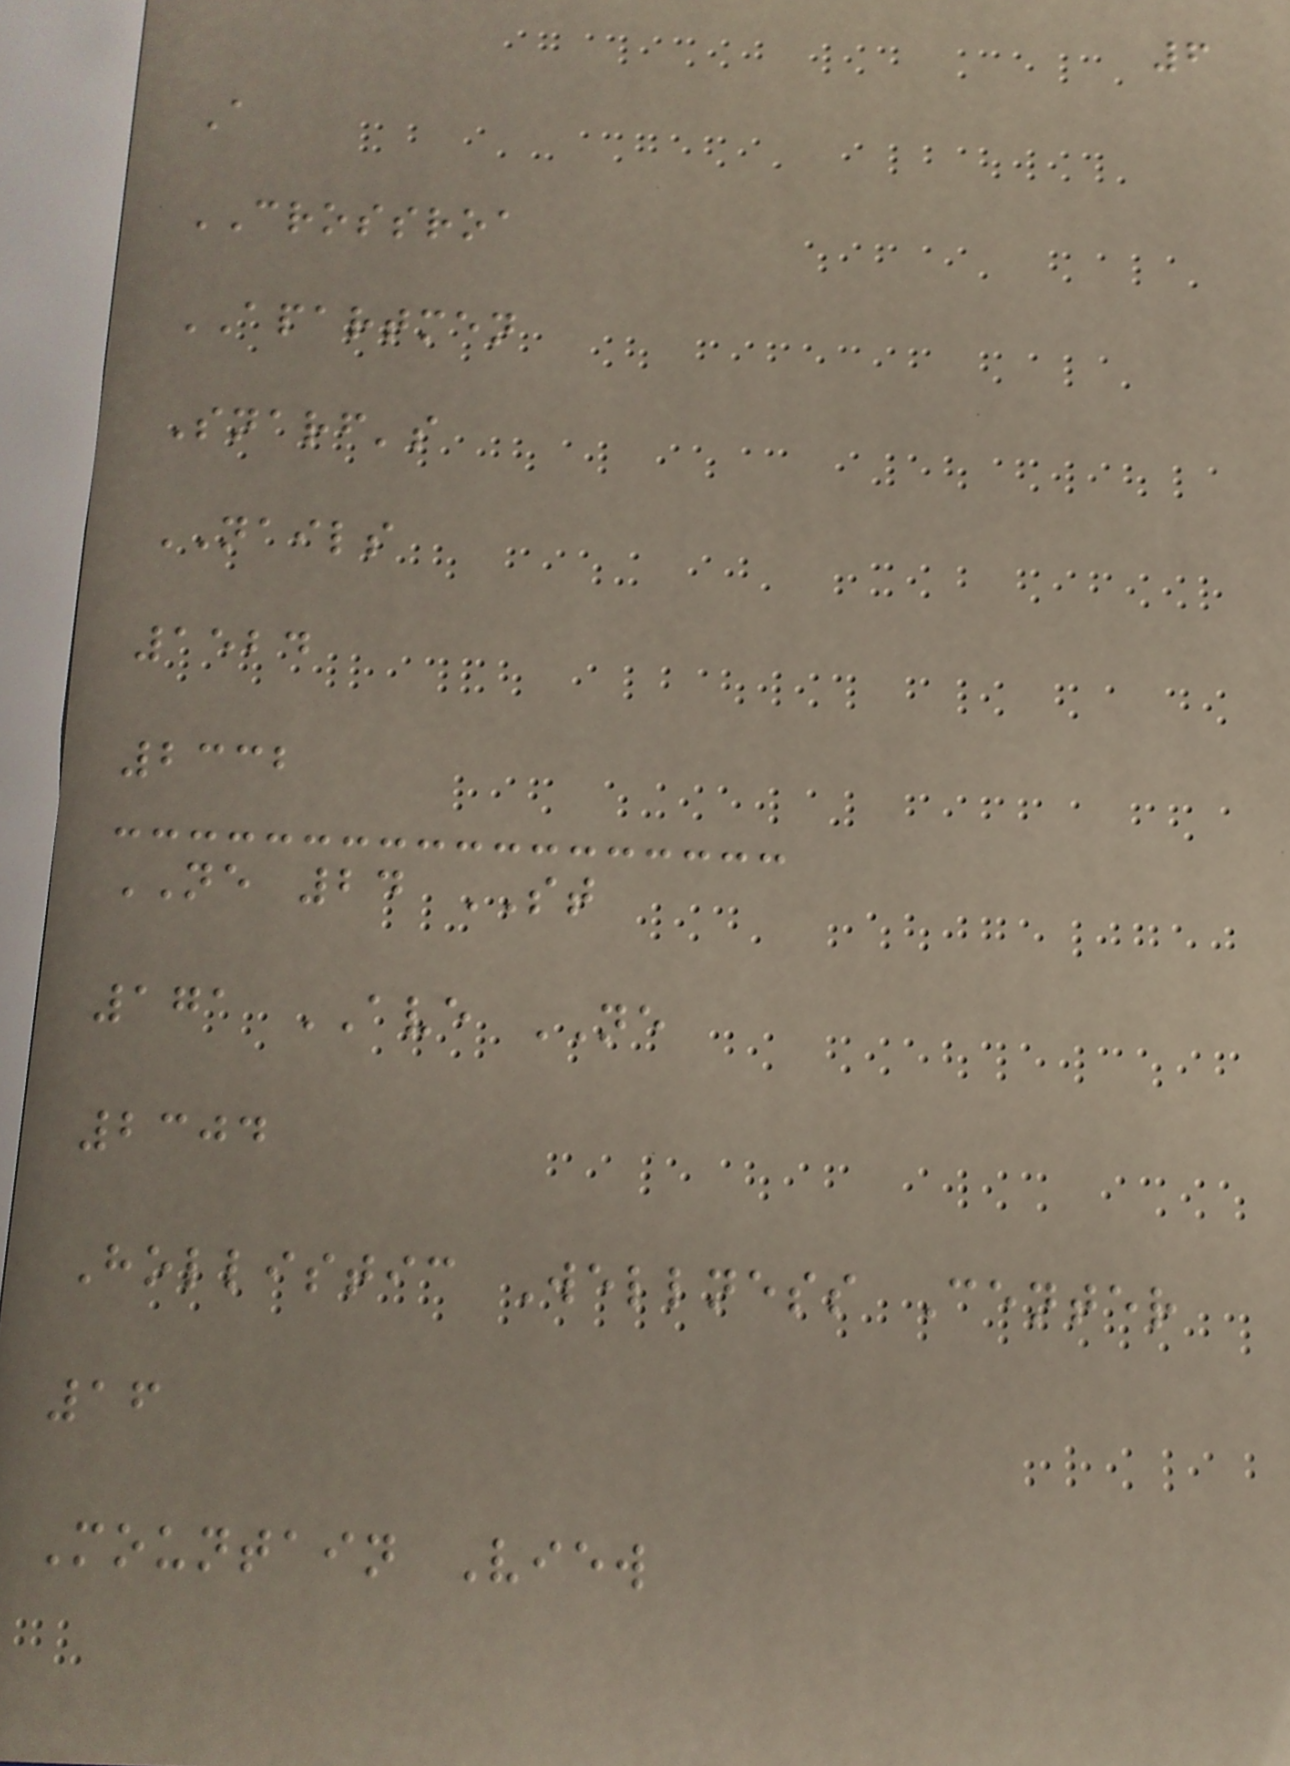6
A
CROSSROA
APARTMEN
Snarf's
NAILS
1524
2332
NE 24 ST
171 AVE NE
2304
Hollistic Wellness Center
16
Mountain View
